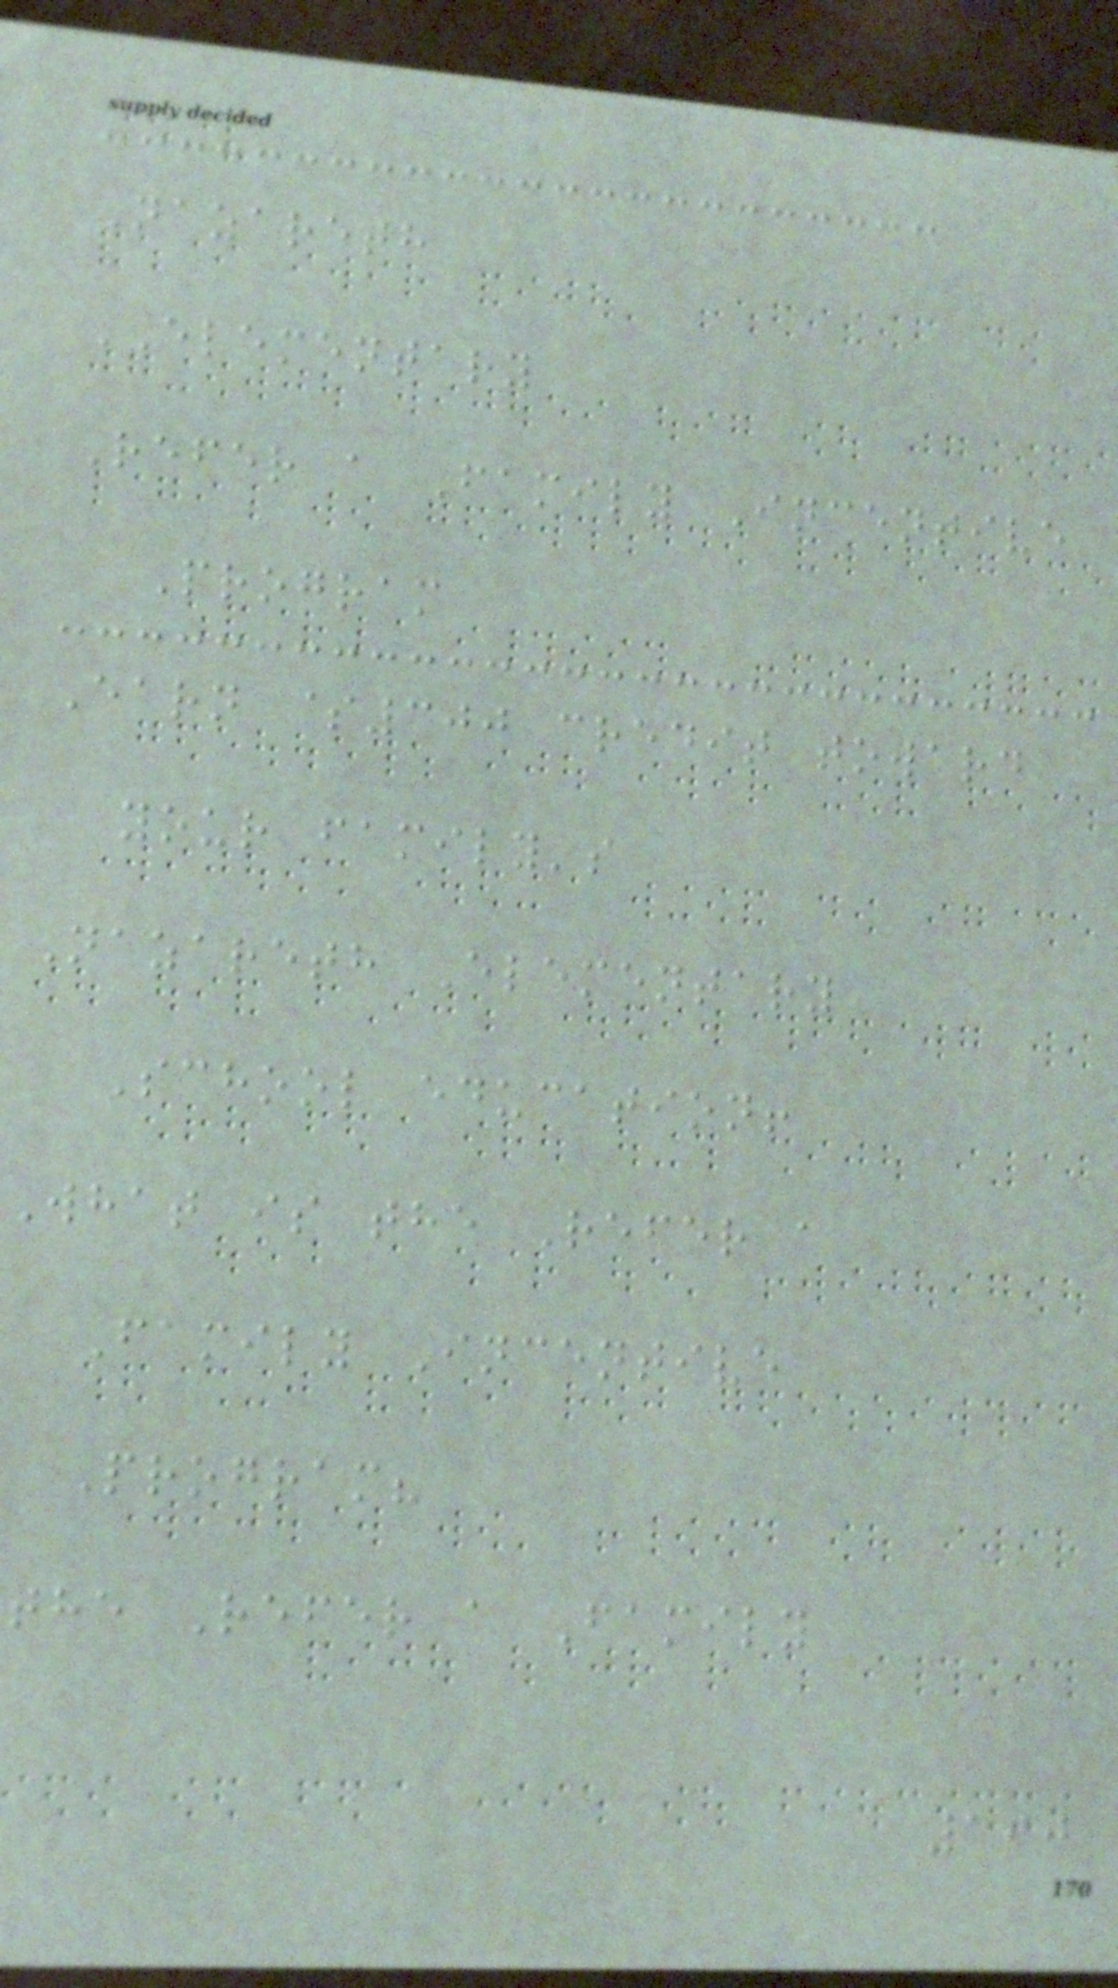Nazareth
ELEMENTARY
Refer a Family Incentive
Program
Earn $300 credit toward
your family's
Nazareth Elementary
School education!
What is the Refer a
Family Incentive
Program?
the Refer a Family
190
